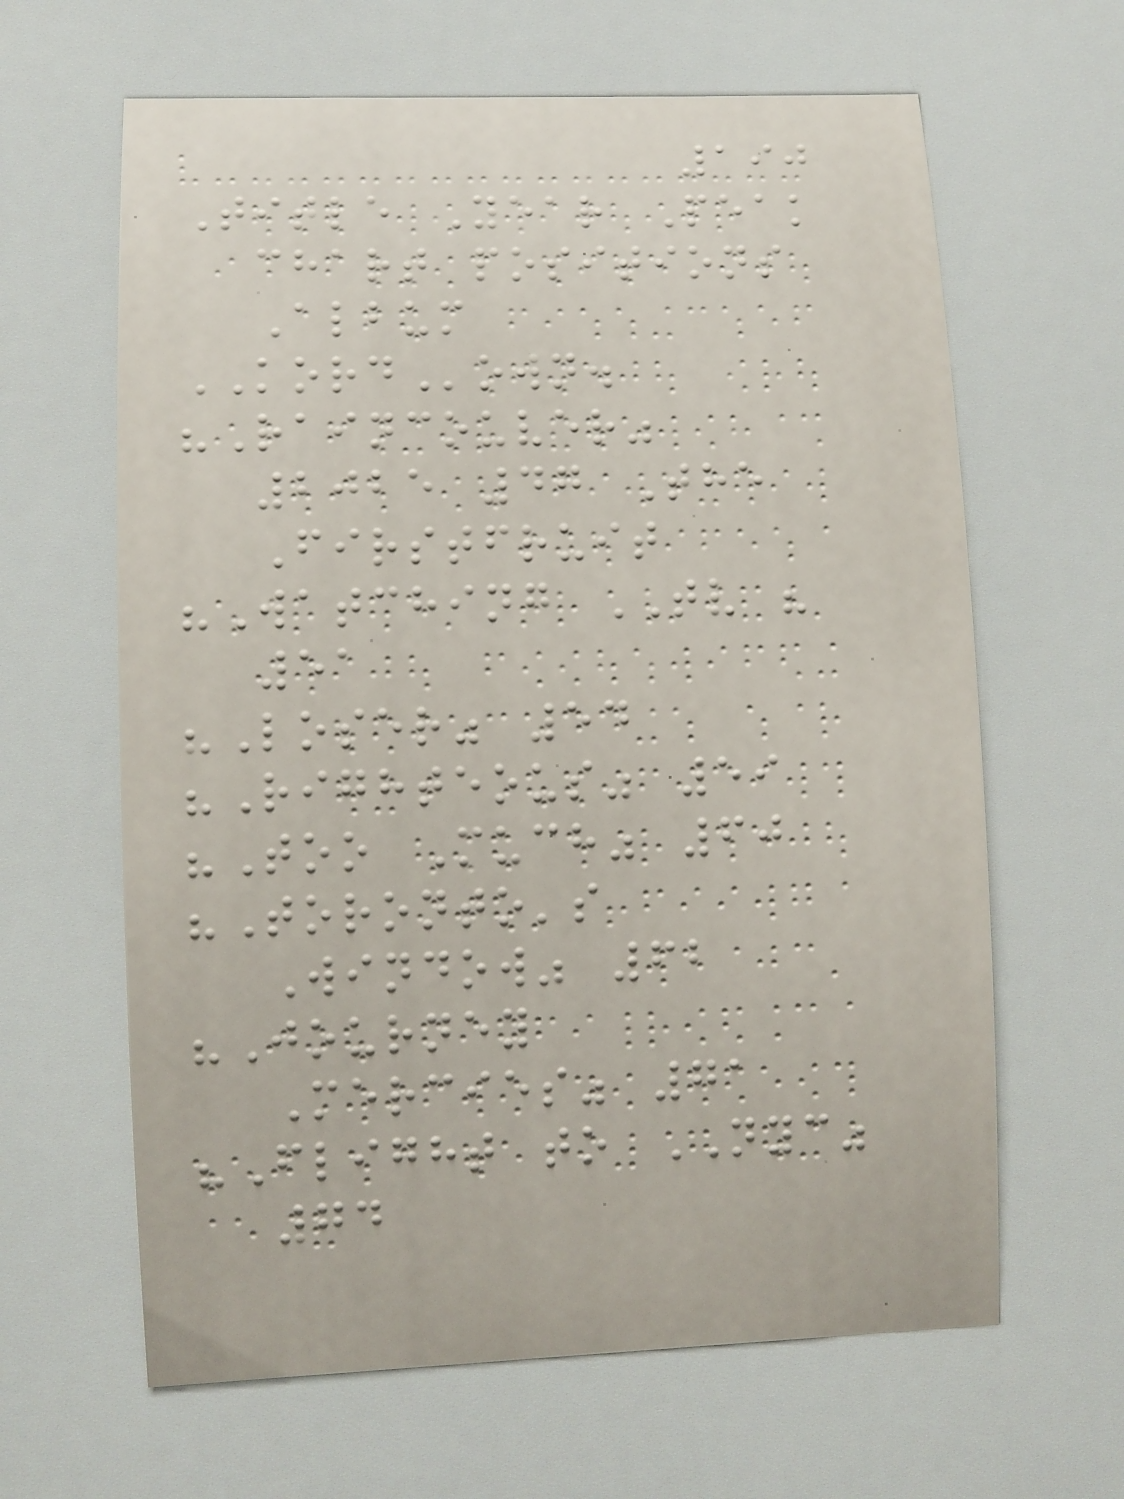190
Title Year Peak
chart positions
Album
KORDown.
"Raincouver"
2025 47 The
Firstfruit
"Watching TV "
51
"Loser" 54
"Righteous" 59
"Too Much" 60
"Toronto's
Window" 62
"Journey
Mercies" 71
"Flight to NYC"
74
